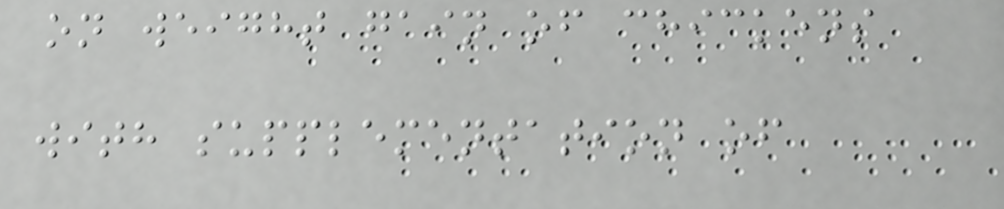on weight gain of chickens
with supplementation of
